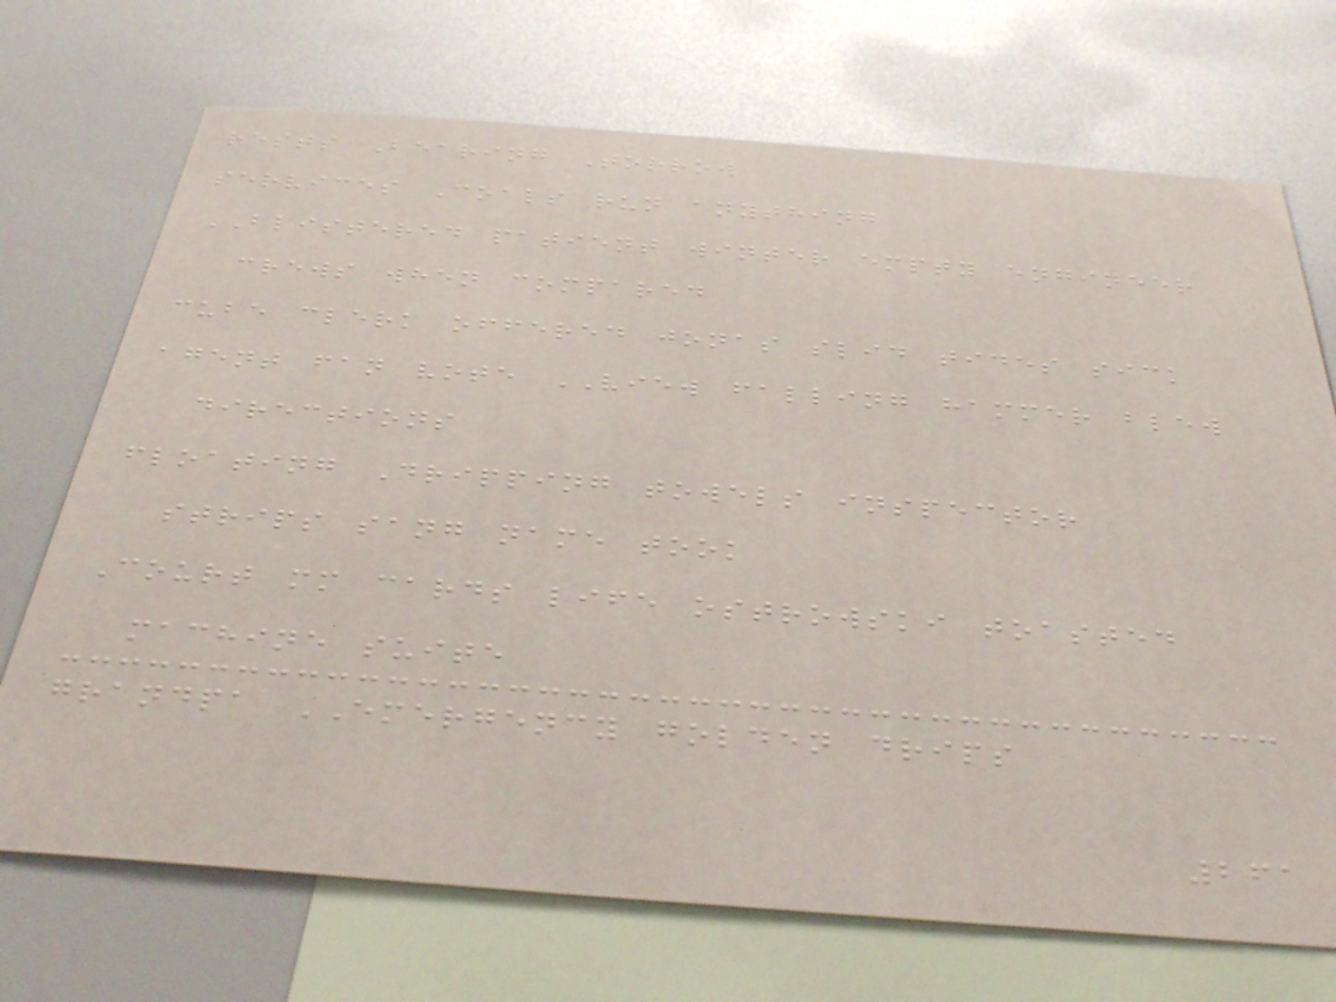rests Bearing Torrow
services Coals run anything
BLISTERED patient winter empty engineer
crews when compared
cube clerk offered jonas slid tides sick
agent fan vote VIEW falling hammer blew
directions
floating Dripping towels inspector
strips sang name took
Court mm cards life ostrowski toasted
machine suite
grandpa EMERGENCY golden drips
261
